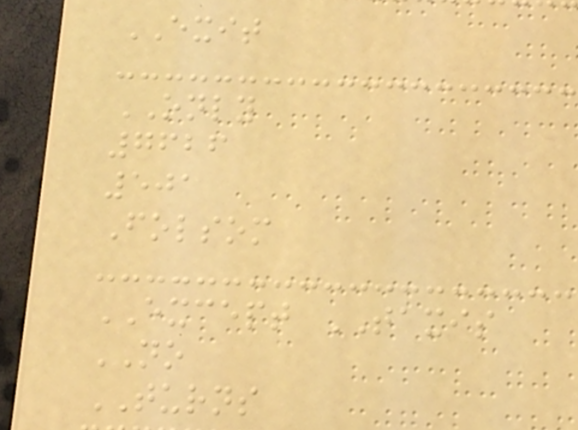EXIT
ONLY
7626
501
Folsom
EXCEPT TAXIS
NO
TURNS
